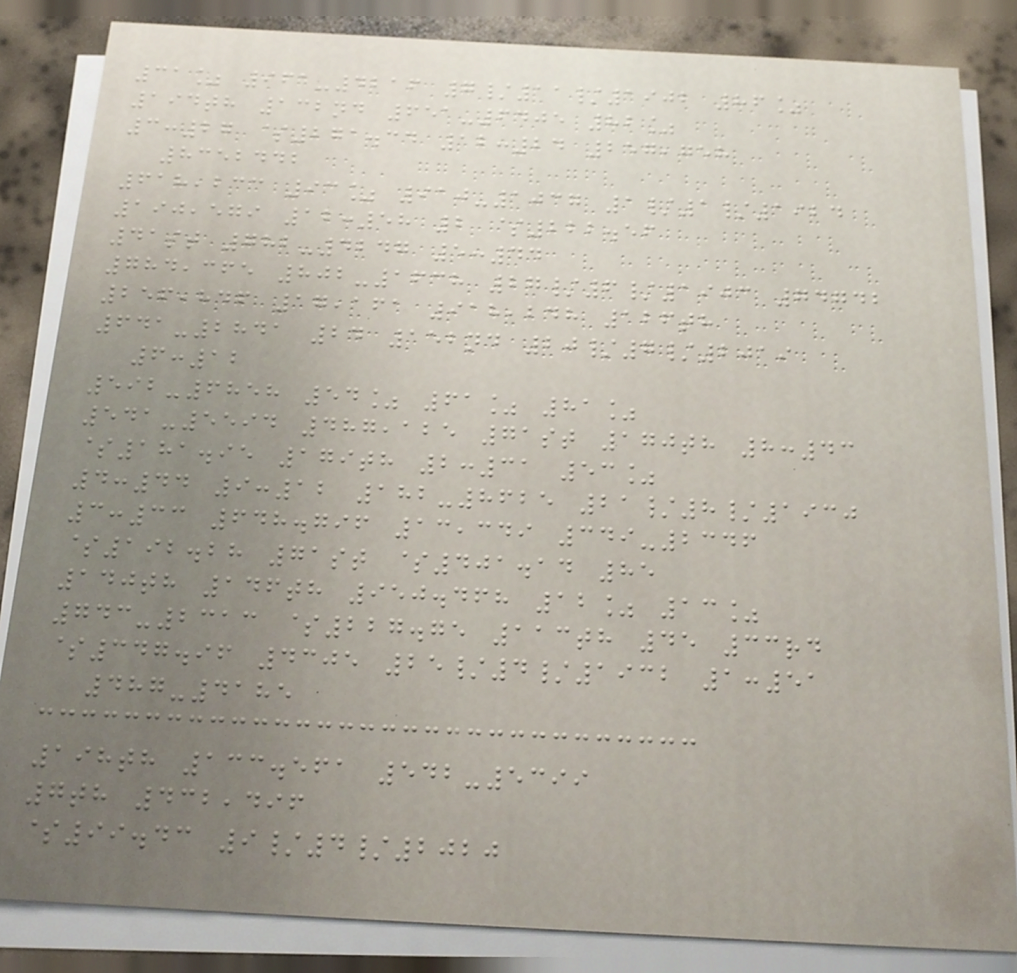31% 961-4216 7/11/1902 86%
194th 132nd 651-6405 82%
3:27 $271.34 12:24 257,758
8352442
618,233 93% 910-1037 1/1/1924
190,579 12:58 2 $222.56
41st 782-4247 5:44
784,365 802-1638 27/6/1903 74742
256,846 17,161 918,248 126th
641-2841 24 152nd 20/7/2019
6:12
592-6858 54% 61% 81%
541-5594 487,125 71st 170th 8:43
$181.95 179th 2:31 53%
4:44 9:12 182-8625 21/8/1930
3:33 648.796 13,349 349-2346
$192.28 71st $401.14 85
140th 146th 950.468 12% 13%
743-2313 $227.75 113th 45 33rd
$347.96 4305 25/4/1932 1:51
487-4185
198th 133.561 542-5399
7th 432,496
$99.43 9/4/2020
